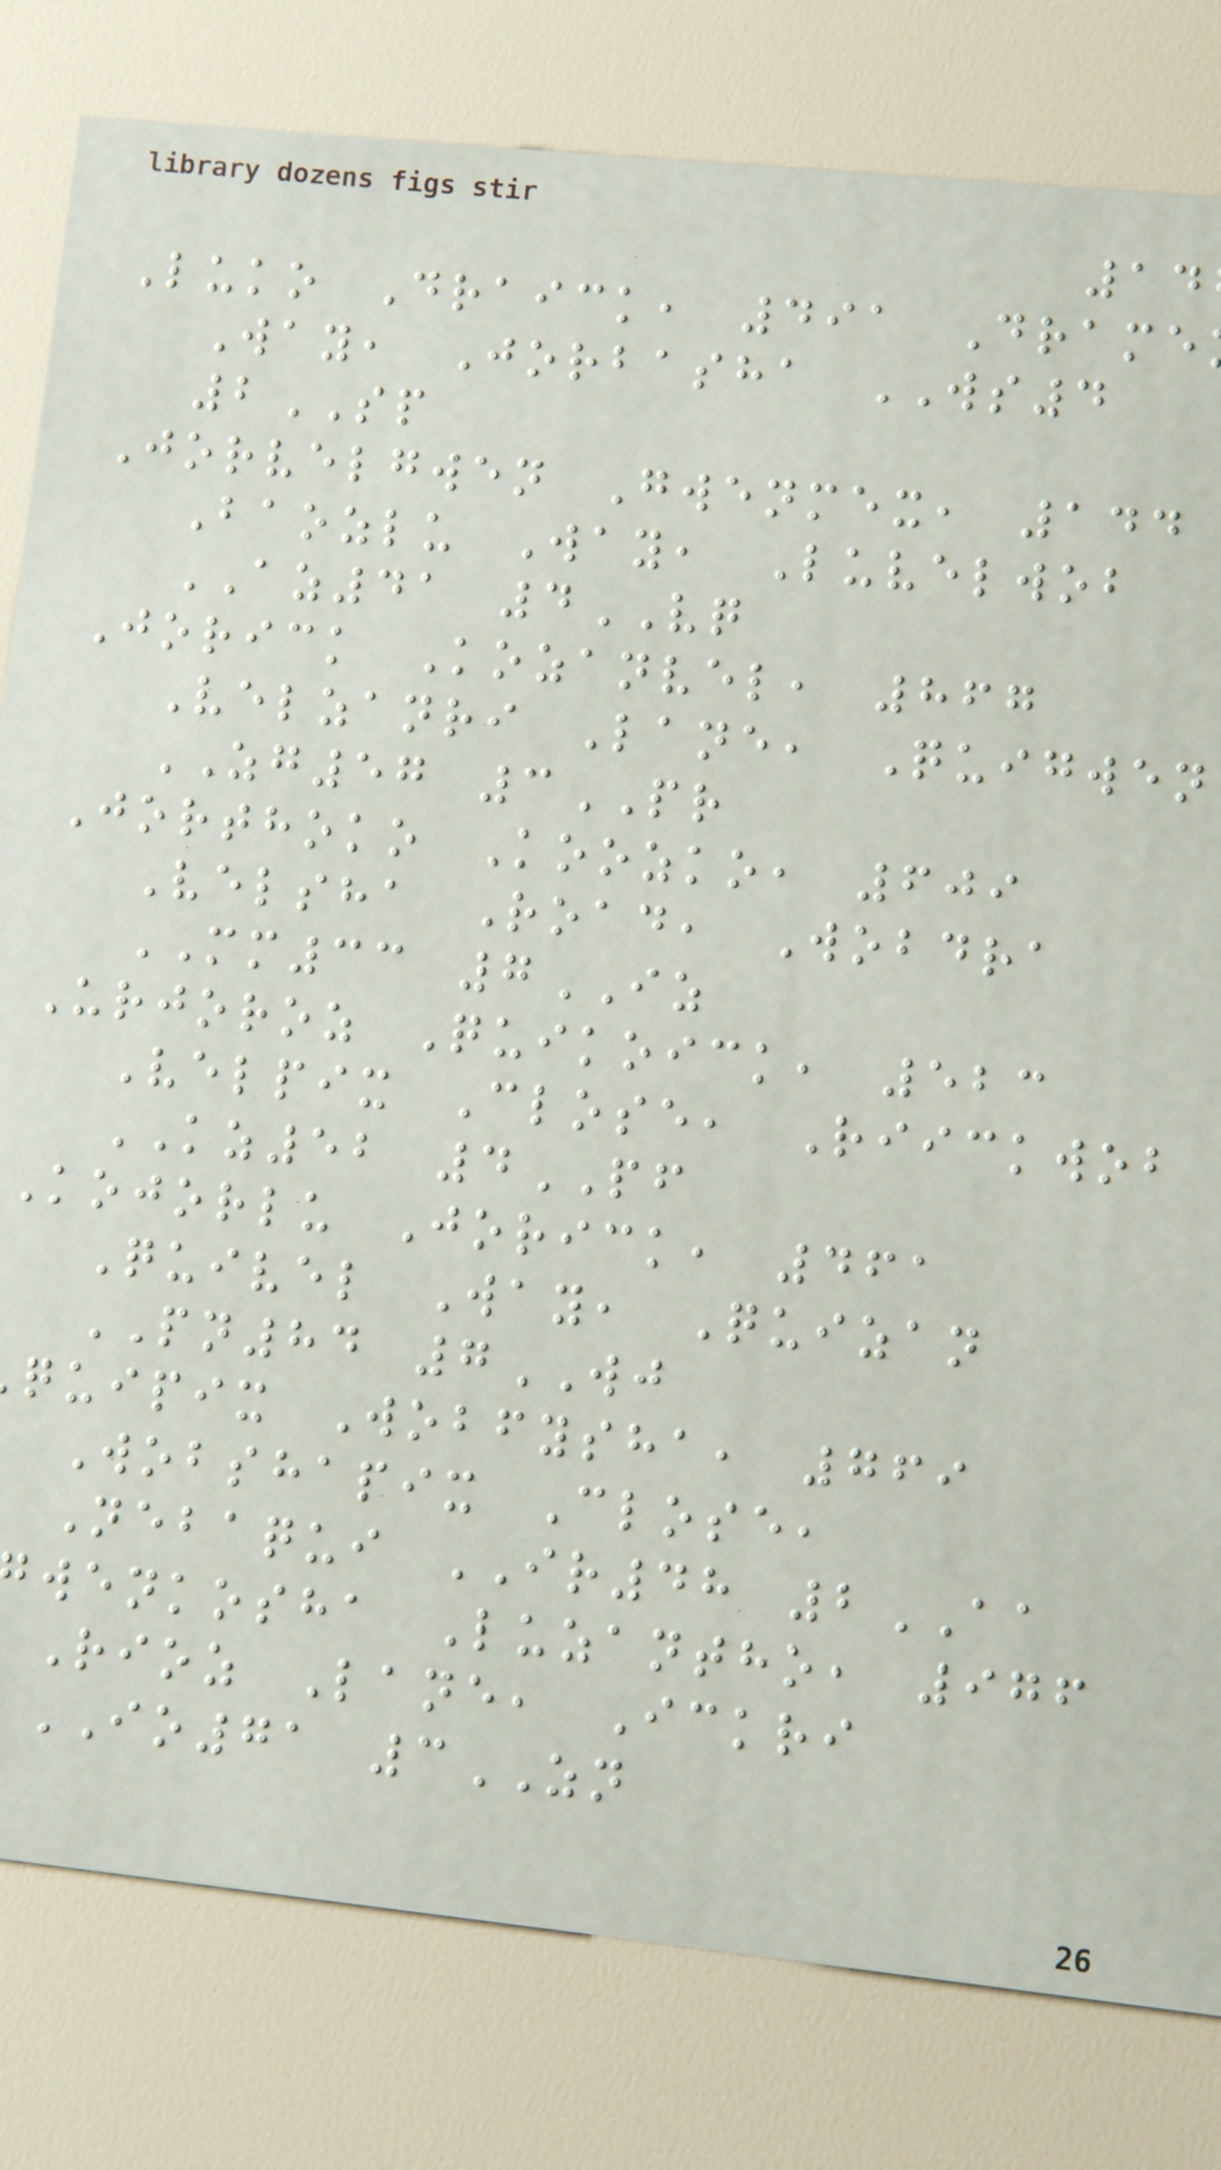Luko Draick, 491 Drame
Way, Jorbasha WS4
2SP
Jorvelgwen Gwenmex, 144
Baozlu Way, Luvelwob
AZ41 4VQ
Jorick Kozanvel, 867
Velzanri Lane, Quigwen
ZG57 3PR
Jorthoko Koozko, 609
Velsha Road, Wobdra
MM33 7IZ
Urjoroz Quikoick, 523
Velpix Close, Riickwob
KZ52 4PF
Kojorlu Jorick, 461
Quivel Way, Quizan
PN84 7WJ
quipix Wobfysha, 769
Wobshapix Close,
Nebaqui IR48 2AA
wenkosha Luzantho, 976
Rioz Lane, Ickri
IO71 3ZN
